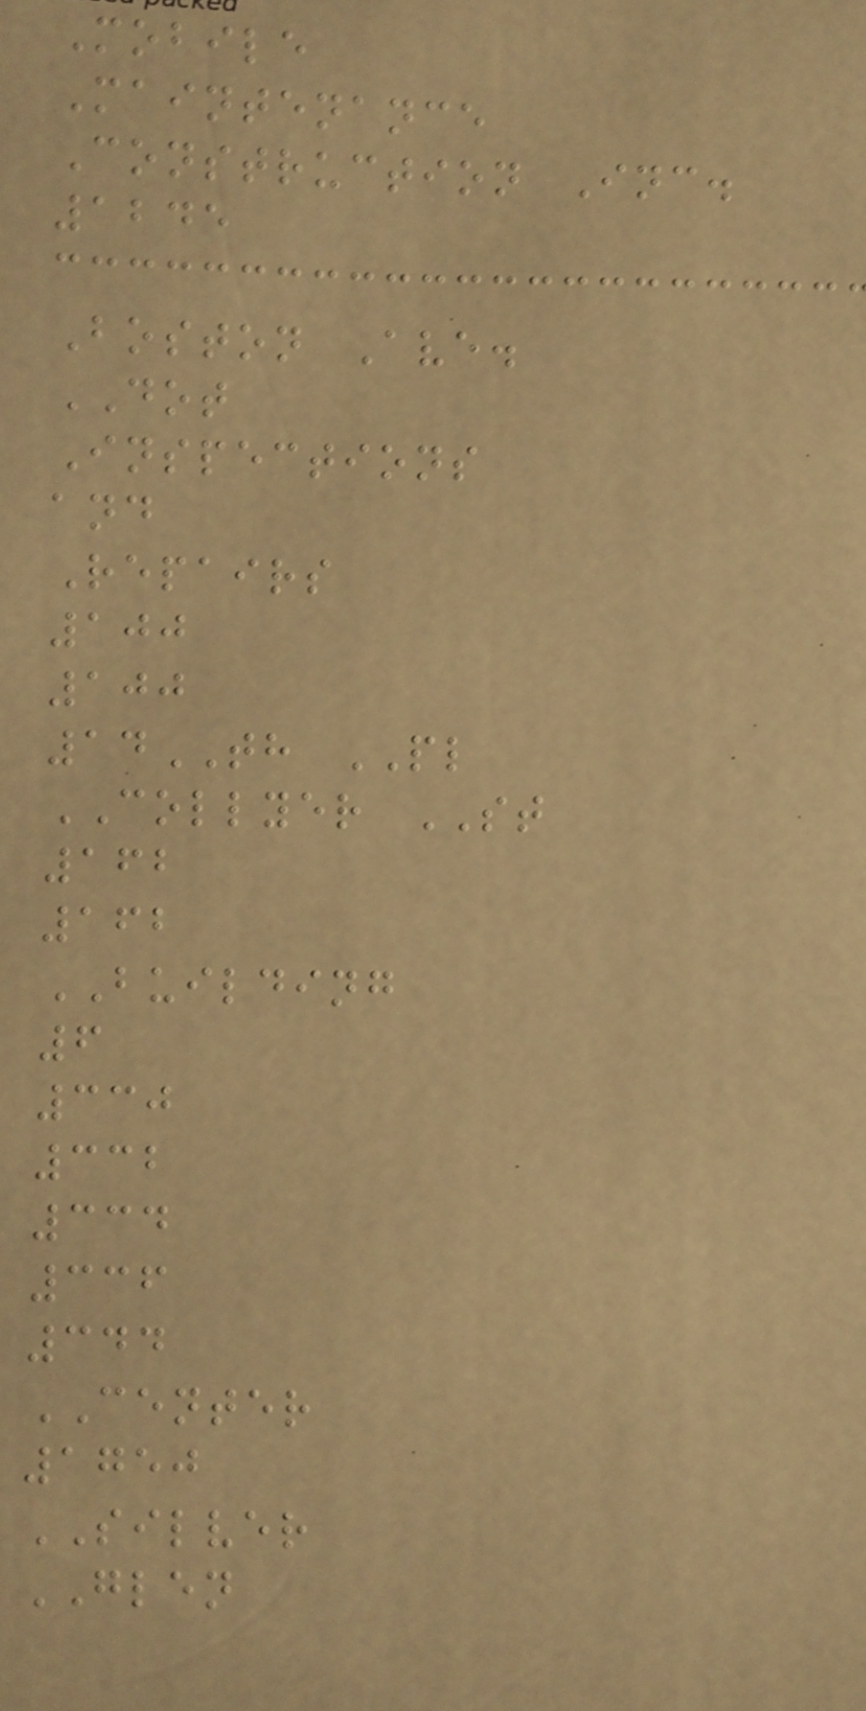Mobile
Maintenance
Construction Inc.
1245
Boston Ave.
DOT
Inspections
and
Repairs
100
100
14TH PL
COLLYER ST
162
162
BUILDING
6
330
332
334
336
344
CENTER
1750
SILVER
GLEN
